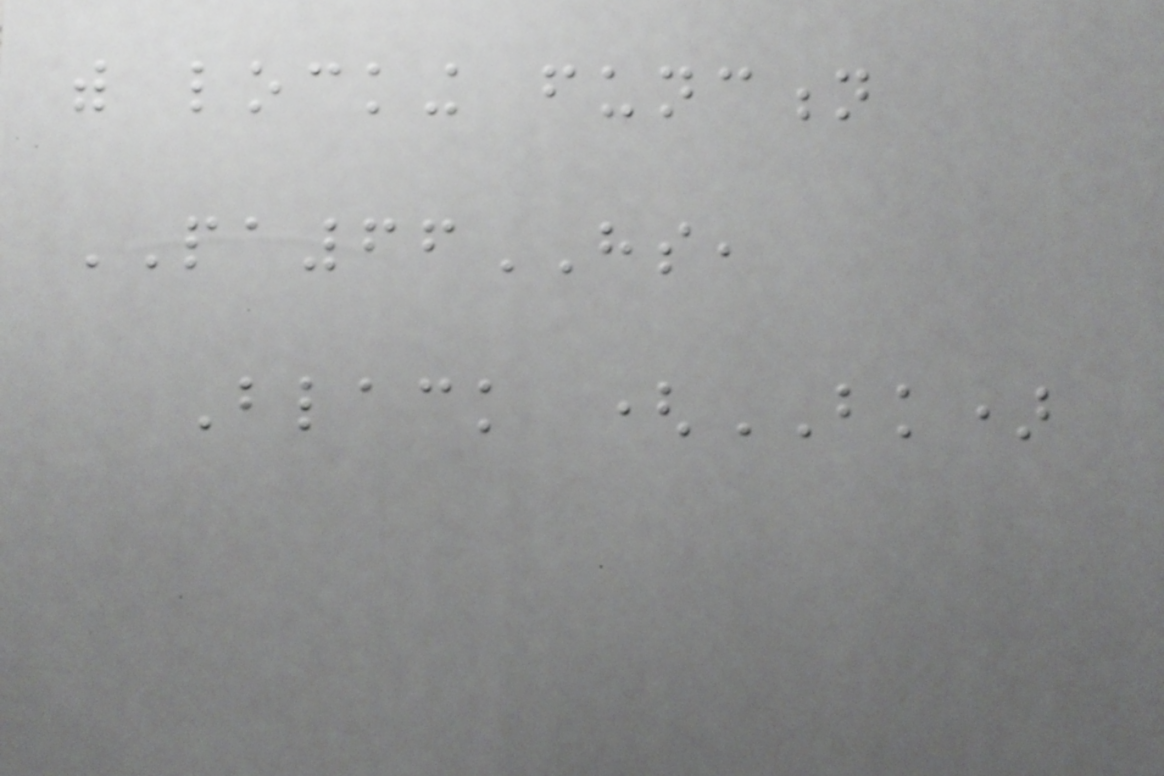with locking function
PA66HS,
Black (BK)
